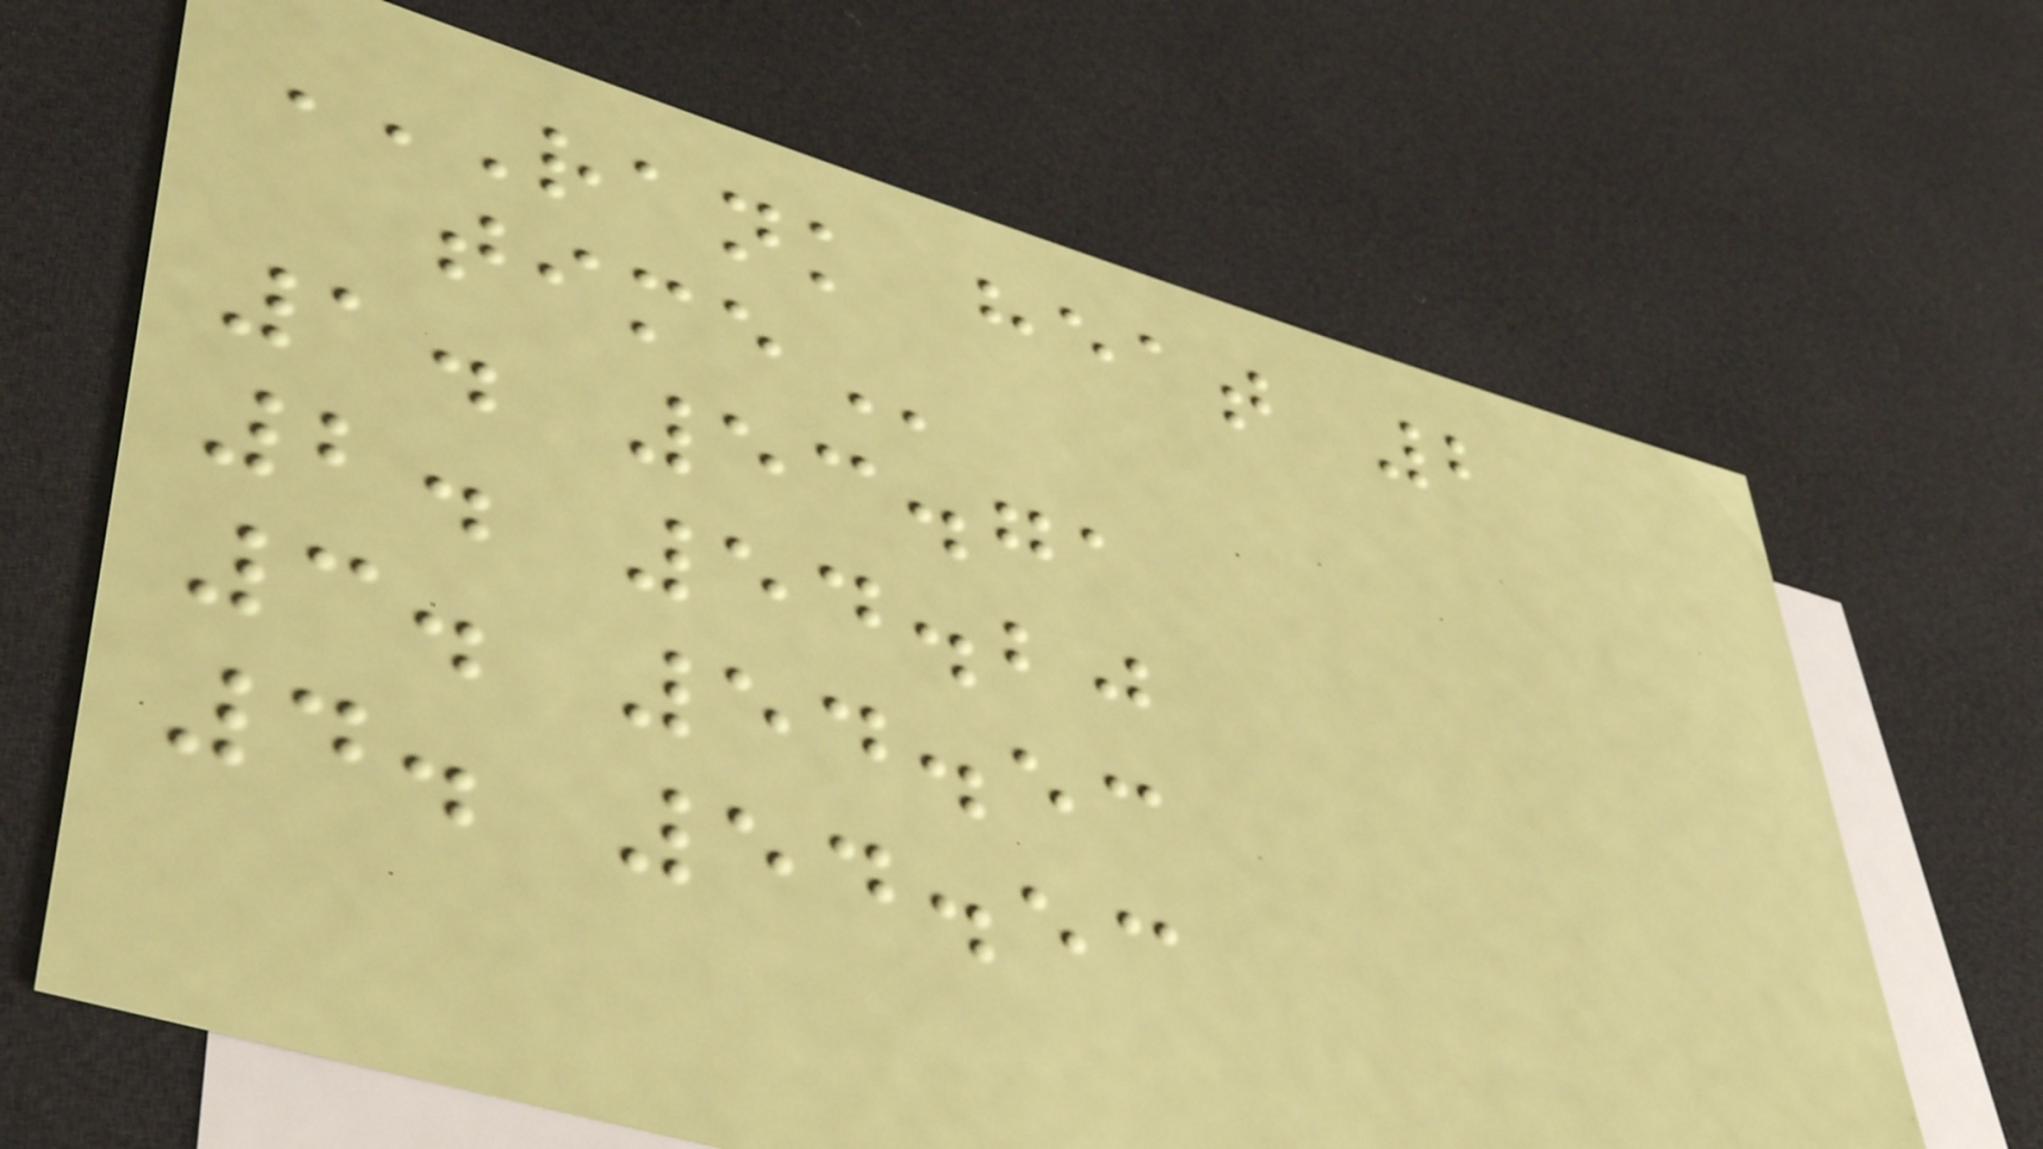RANK HEAT 2
TIME
1. 53.71
2. 54.20
3. 54.53
4. 54.53
